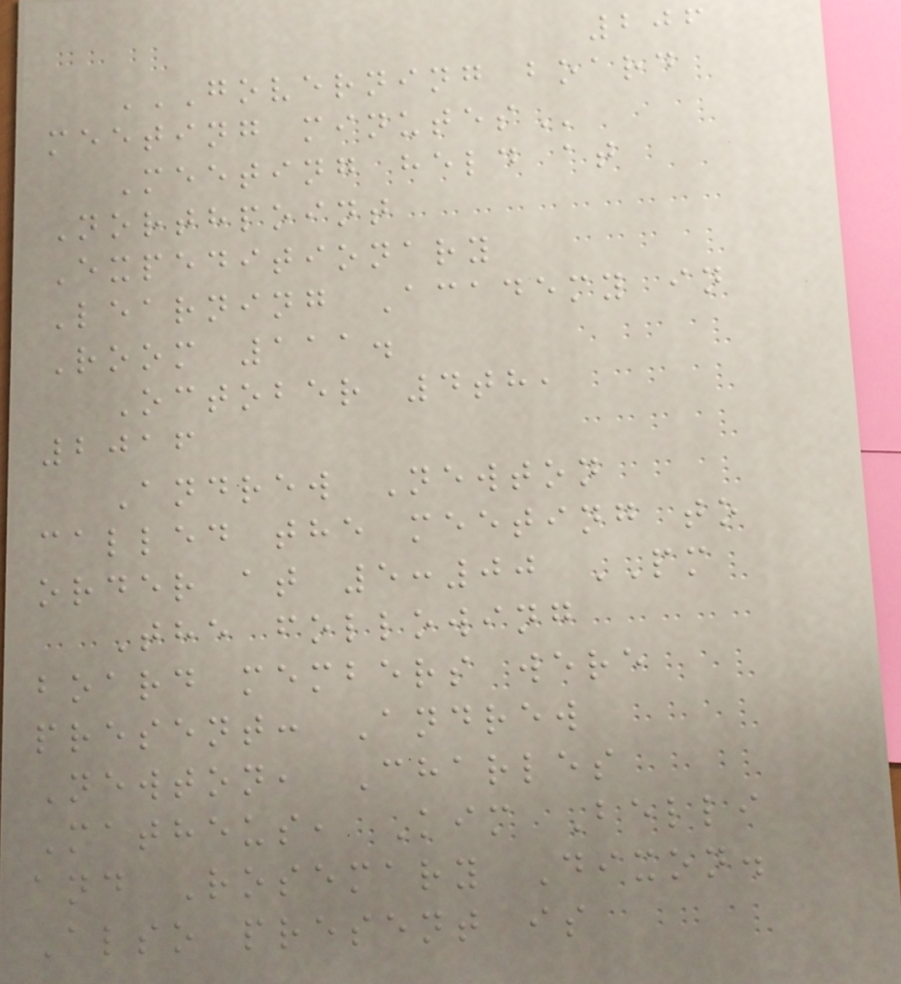206
GOVERNING BOARD
MEETING MINUTES
Meeting held at
Northpoint
Expeditionary
Learning Academy in
Room 111.
October 4th,
2016
Andrew Newton
called the meeting to
order at 5:00 PM
The following
board members were
present: Andrew
Newton, Charles
Matheus, Kim Belli
and Rosemary Dixon.
Also present is
